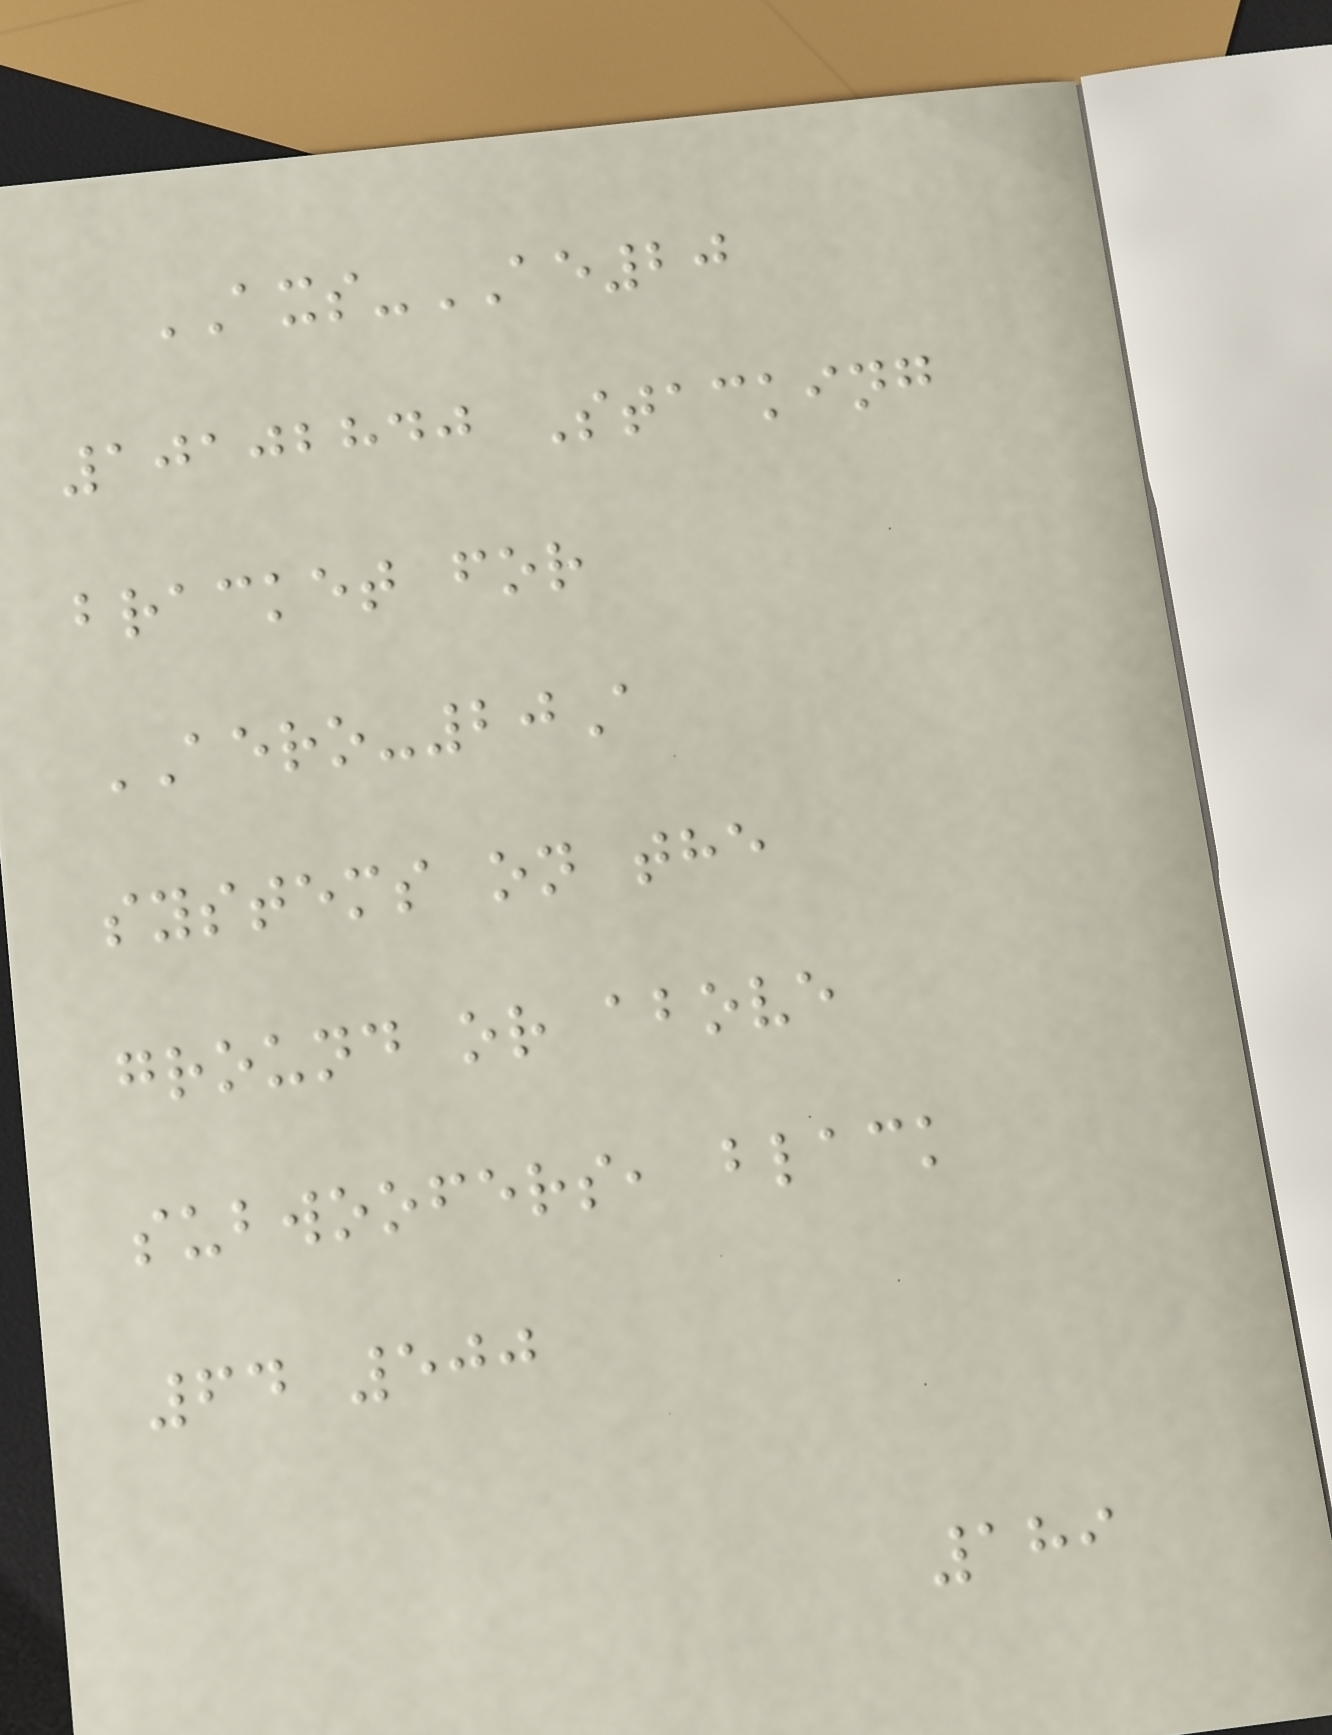AXS-AE20
10102840 Stacking
bracket for
AERO-20A
systems on the
ground or above
subwoofers, black
64 500
189
